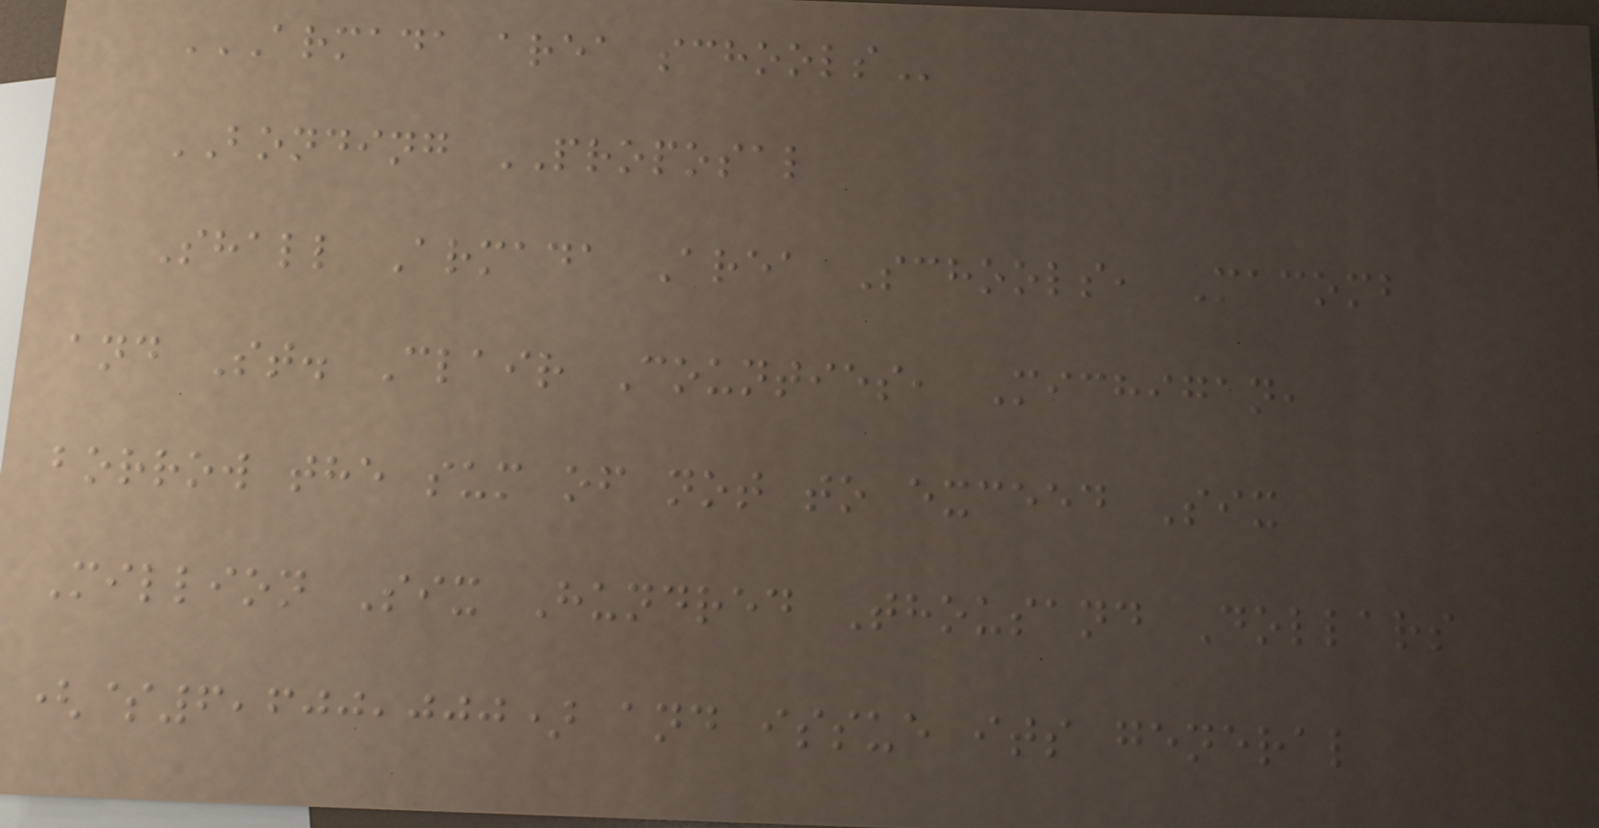ARMADA AREA SCHOOLS
BONDING PROPOSAL
Shall Armada Area Schools, Macomb
and St. Clair Counties, Michigan,
borrow the sum of not to exceed Six
Million Six Hundred Thousand Dollars
($6,600,000) and issue its general
